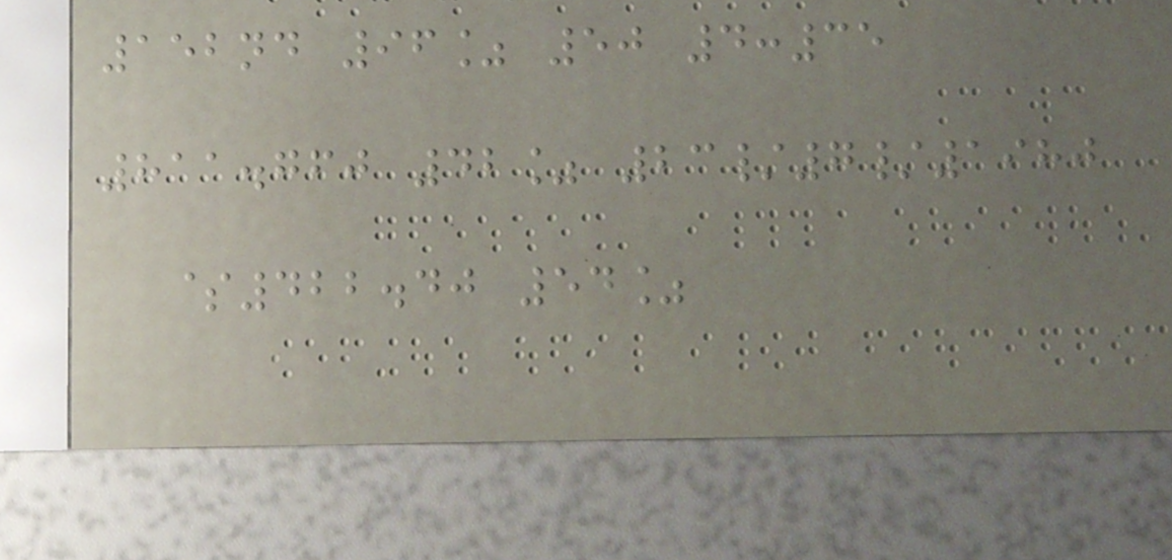152nd 96% 50 4:35
811.760 42% 23/7/1980
$422.40 54%
